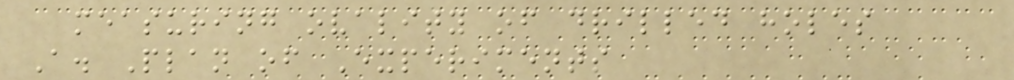measuring ovality of drilled holes
A. Plan of Experiments
